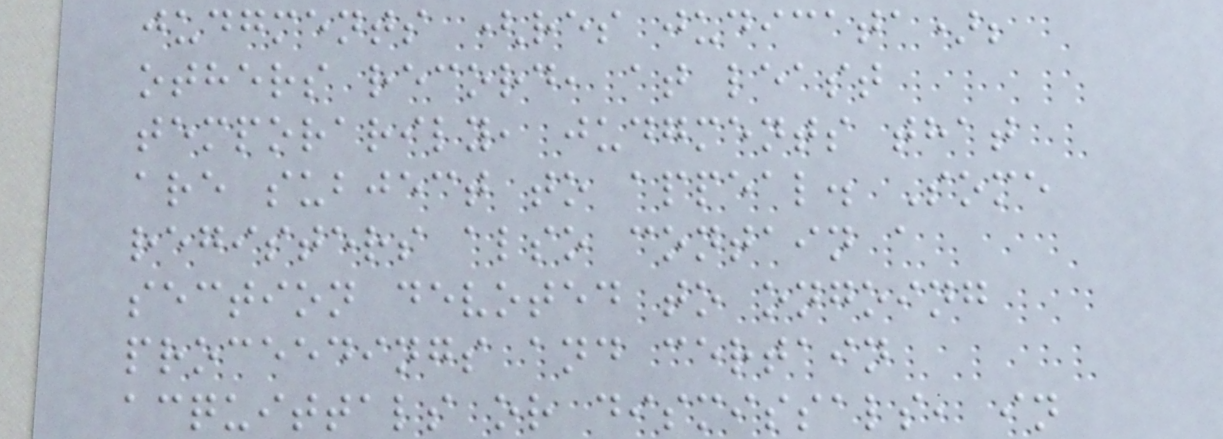judgments (res judicata);
others record, at least
temporarily, judgments that
are subject to appeal. Some
registers also contain a
section devoted to ongoing
proceedings and certain
acquittals or dismissals, in
